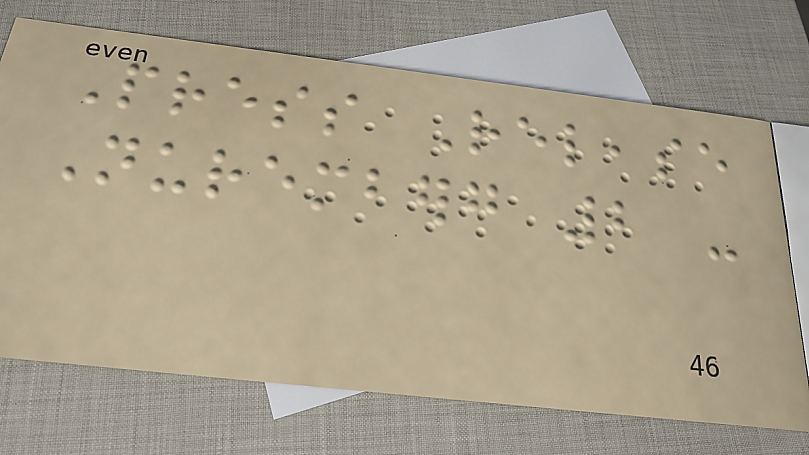Press Release
Nuremberg 2 -
